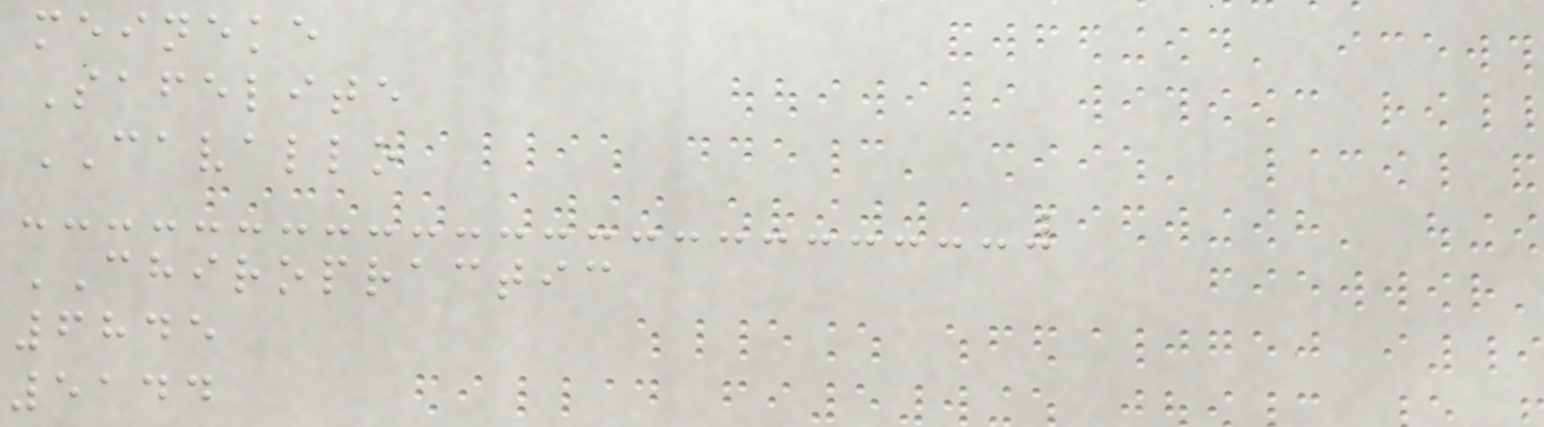meineke
Safelite
CAVALLO
CHIROPRACTIC
6845
5144
